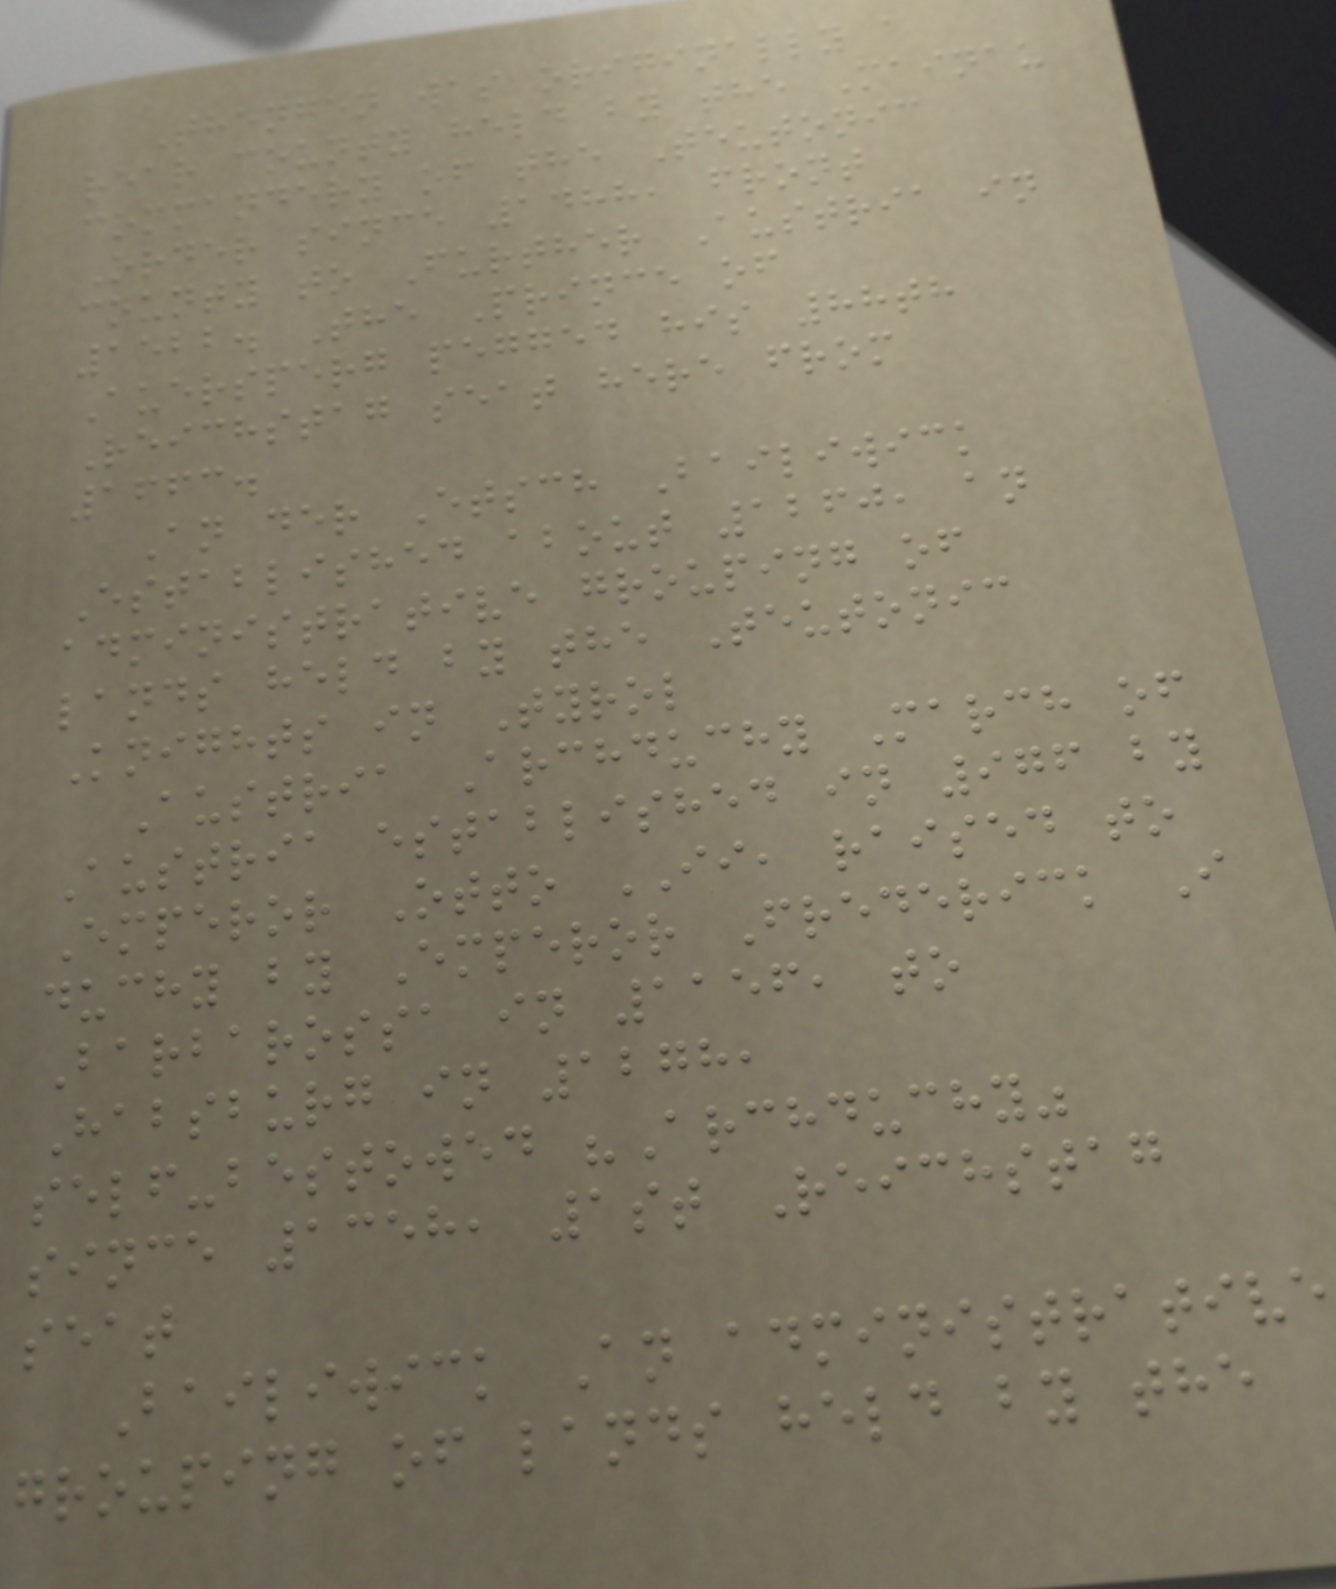Thengen was originally a
rear county held by the Mainau
commandery of the Teutonic
Order since 1488, front
county to Further Austria in
1522. The Prince of
Auersperg pegged his 88th
Reichstag seat here from
1663.
An der Etsch Bailiwick
Established about 1260, an
administrative grouping of
lands held by the Teutonic
Knights in Tyrol
Austria Archduchy March of
Austria established in 976 by
Emperor Otto II, raised to
duchy by Emperor Frederick I
Barbarossa in 1156, to
Habsburg in 1278,
self-bestowed "Archduchy"
since 1358, 1st Reichstag
seat
Bailiwick An administrative
grouping of lands held by the
